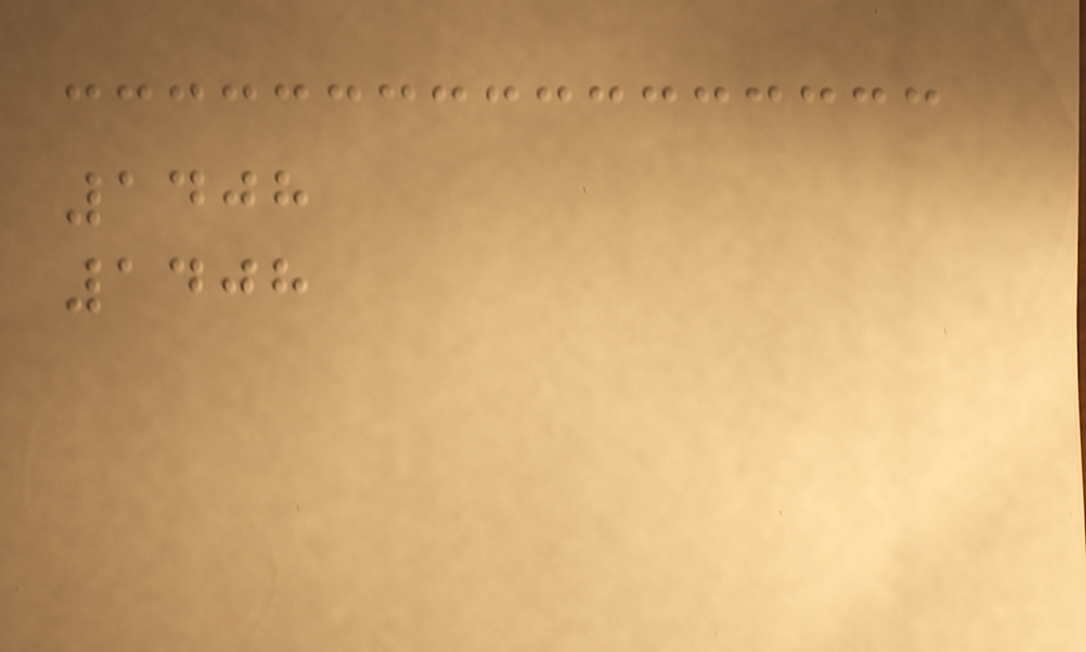1408
1408
